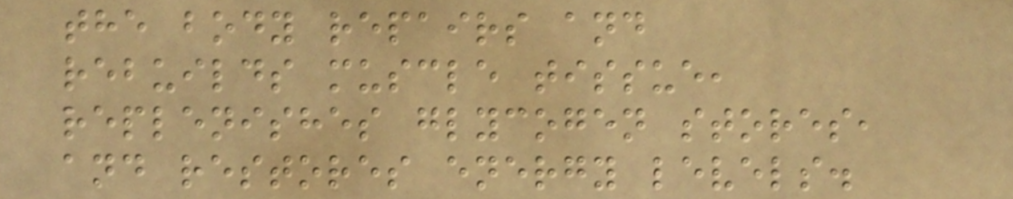the body repairs and
rebuilds muscle tissue,
replenishes glycogen stores,
and restores energy levels.
